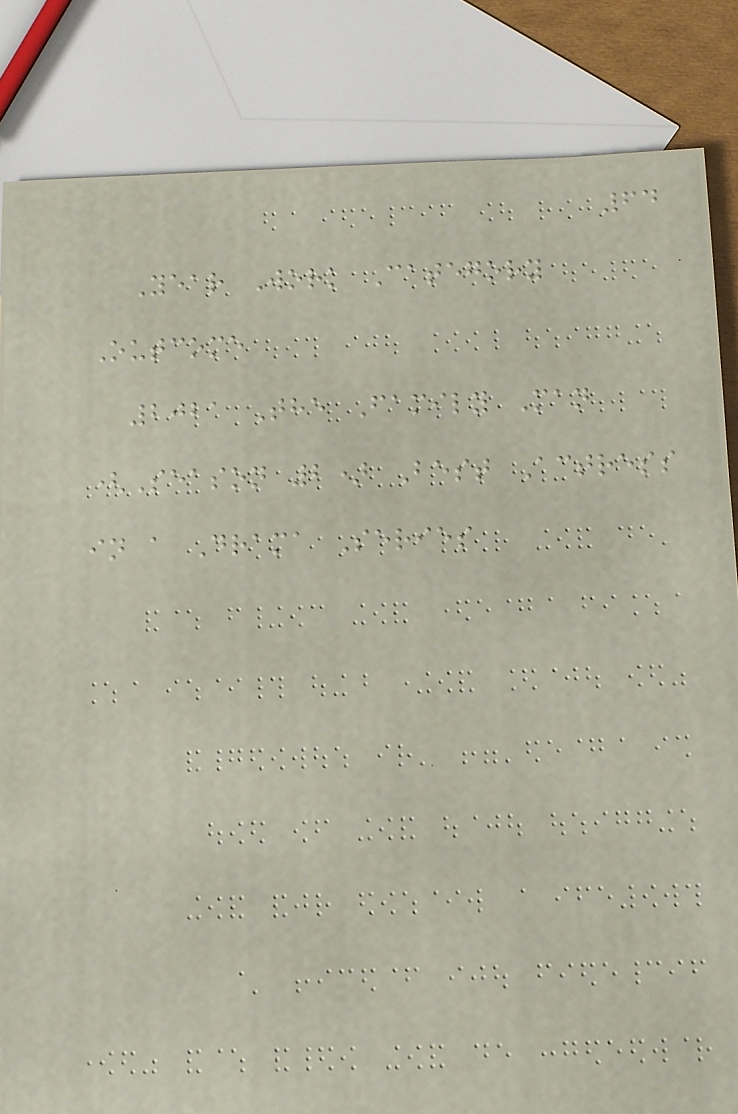64
Year Work Category
Outcome
2021 The Family Man
(Season 2) Best Actress
in a Drama Series
